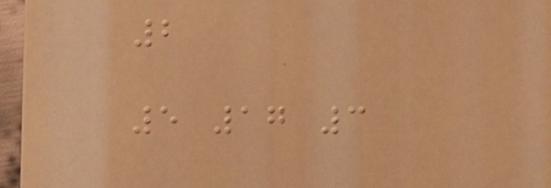2
5 17 3
